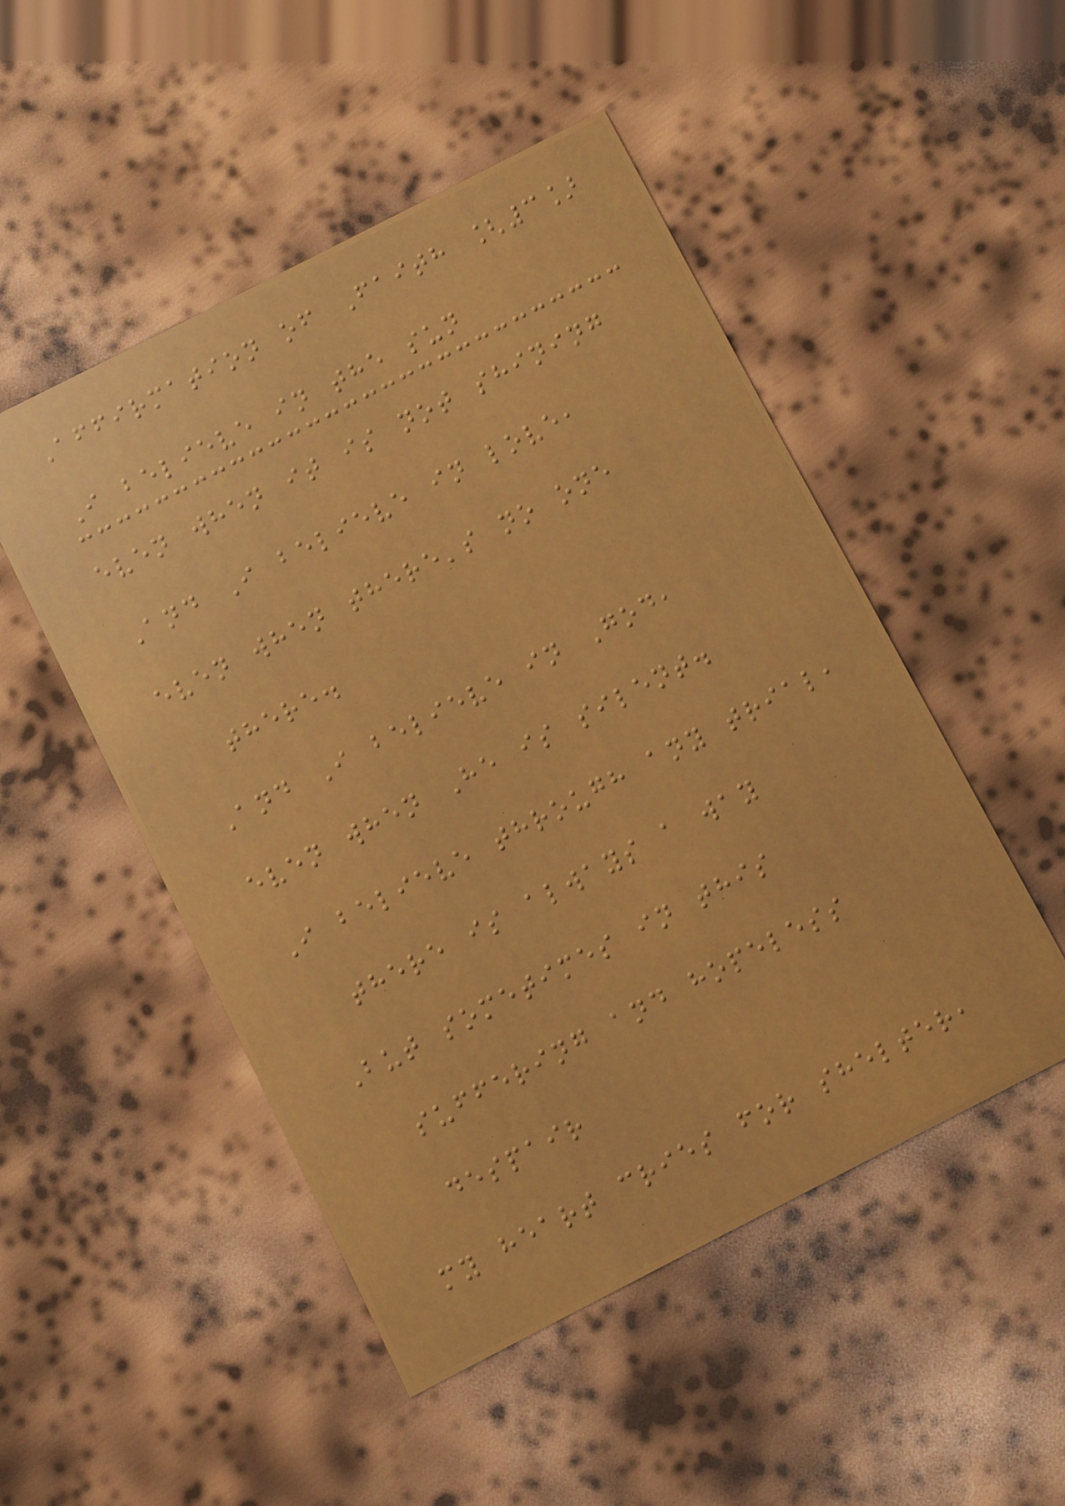Affirmation of Faith [3]
I believe in the sun
even when it is not shining
And I believe in love,
even when there's no one
there.
And I believe in God,
even when He is silent.
I believe through any trial,
there is always a way
But sometimes in this
suffering and hopeless
despair
my heart cries for shelter,
